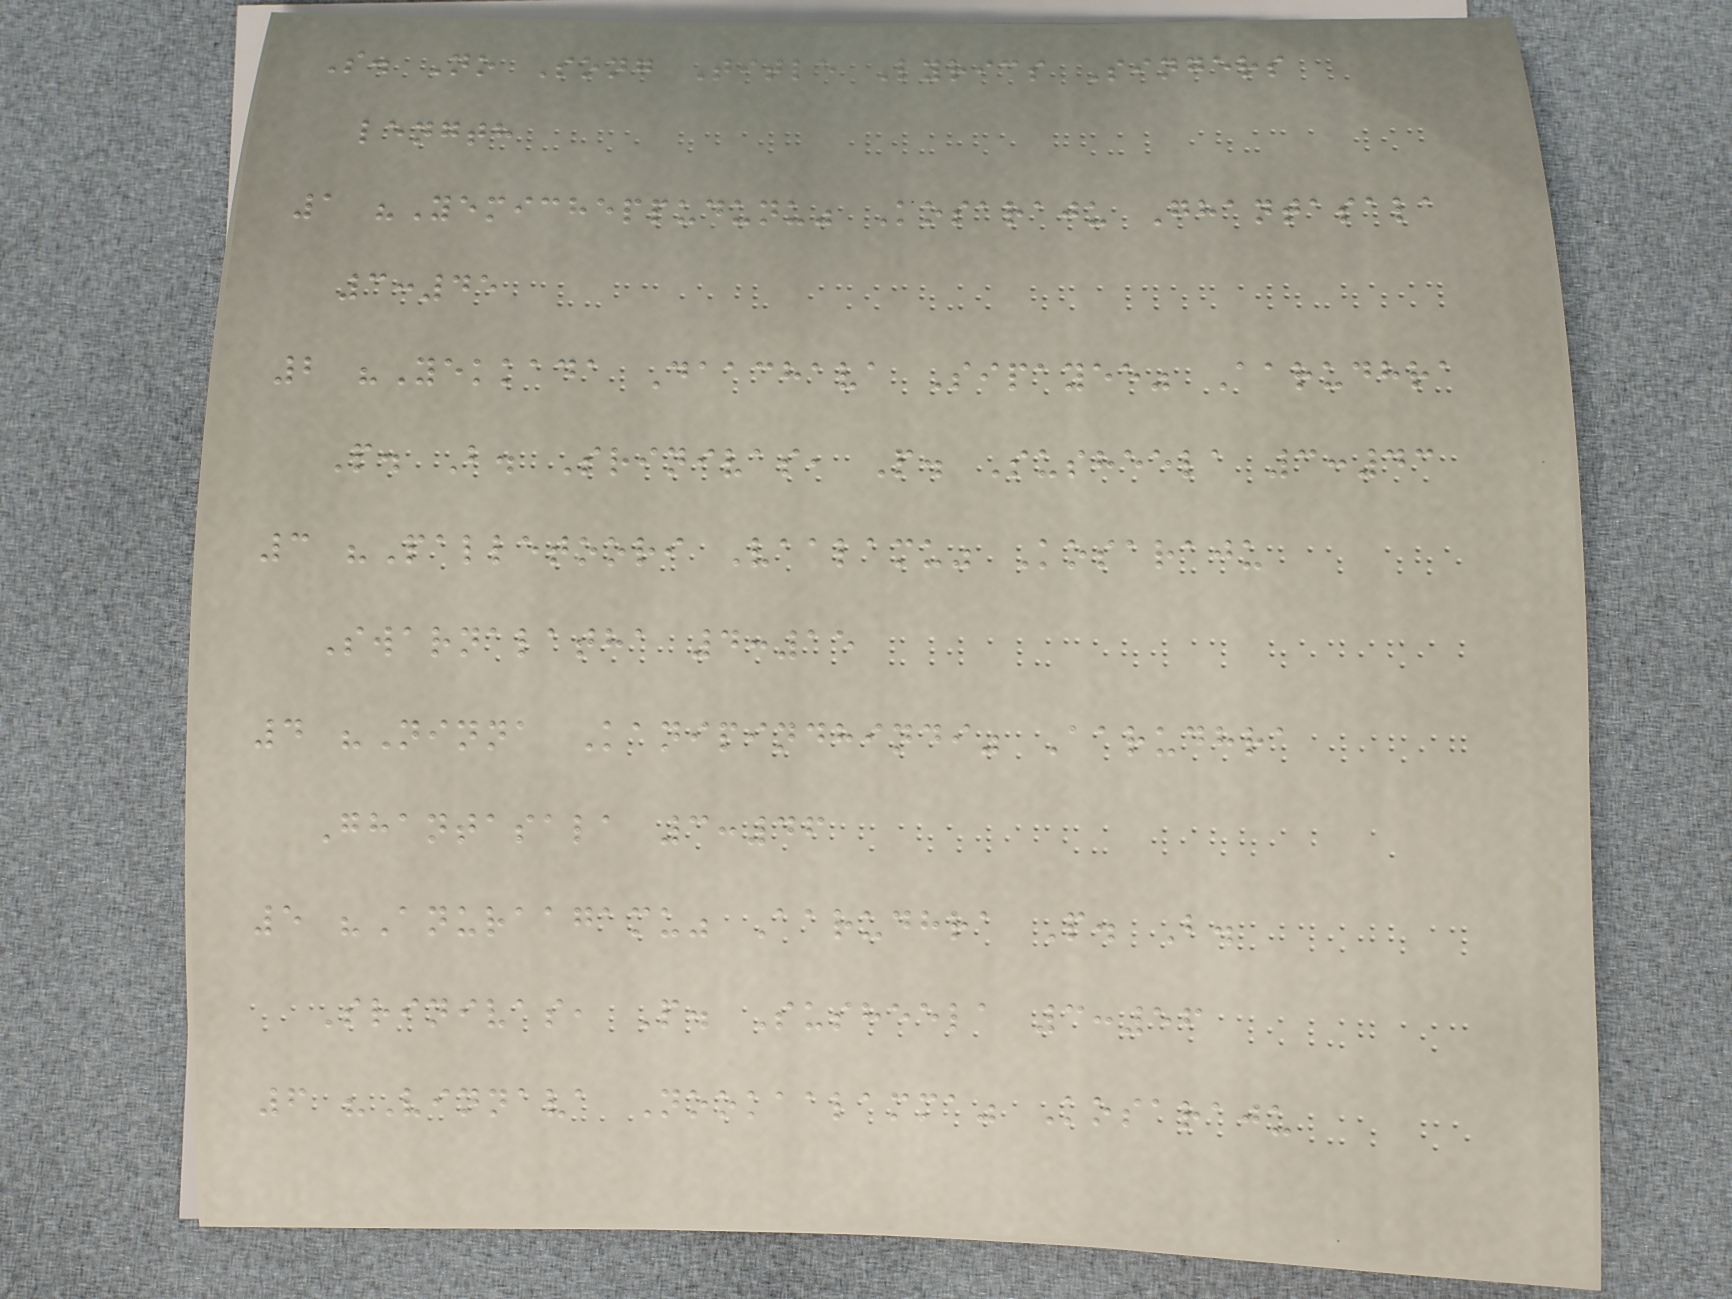S. No Song Title Lyrics Singers
length
1 "Yemicheppudunu" Kosaraju Ghantasala
3:45
2 "Yekkada Daachava Sipayee" Aarudhra
P. B. Srinivas, P. Susheela 3:43
3 "Palletoori Vaalamu" Kosaraju
Swarnalatha 4:15
4 "Ninna Kanipindhindi" Aarudhra
Ghantasala 3:46
5 "Anuraagamu" Aarudhra P. B.
Srinivas, P. Susheela 3:56
6 "Vinnava Nookaalamma" Kosaraju
